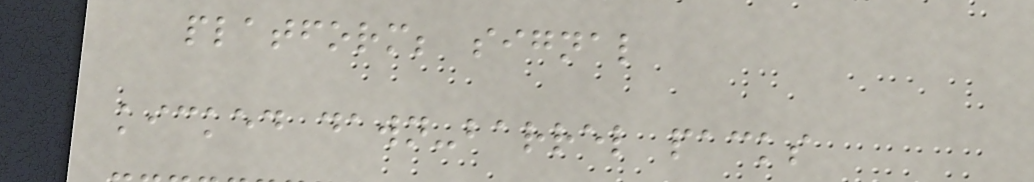platform; signal
kicked dawn-barrel packs
